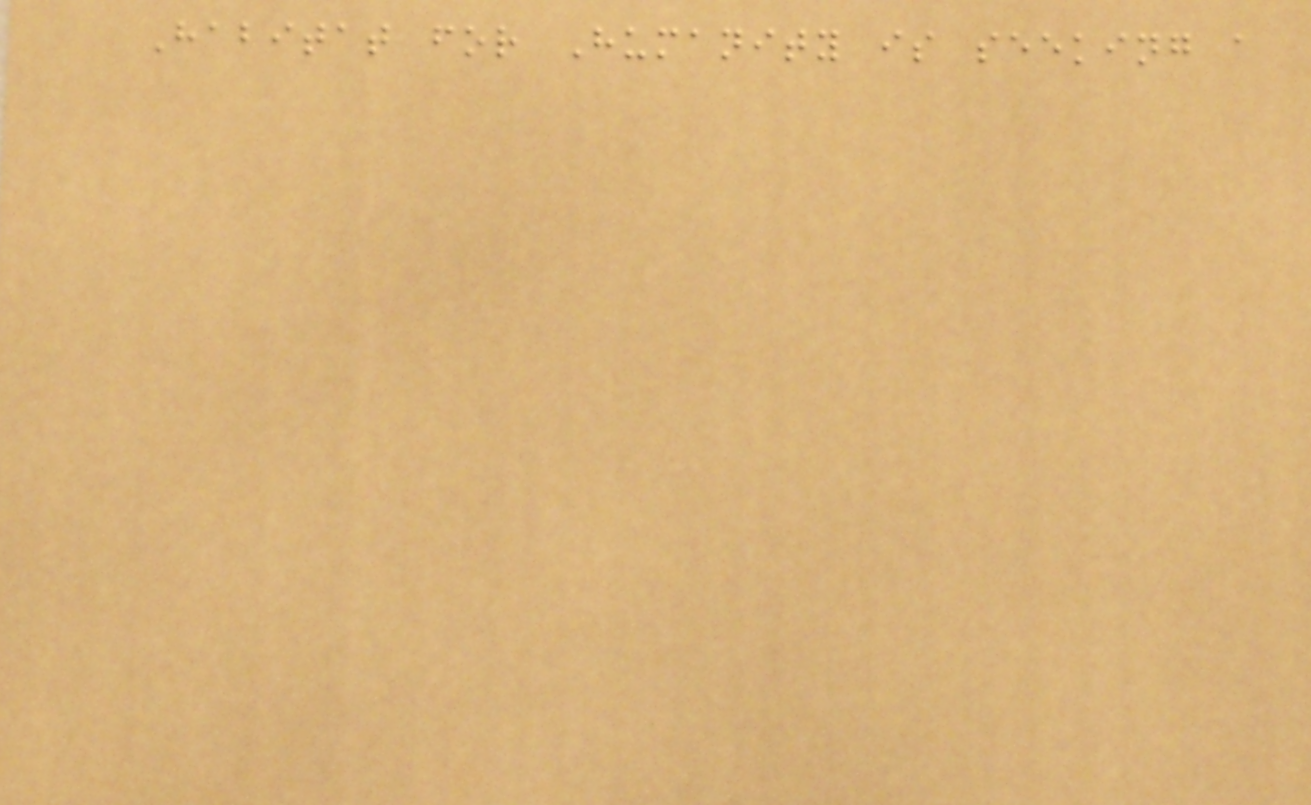Habitat for Humanity is seeking a
